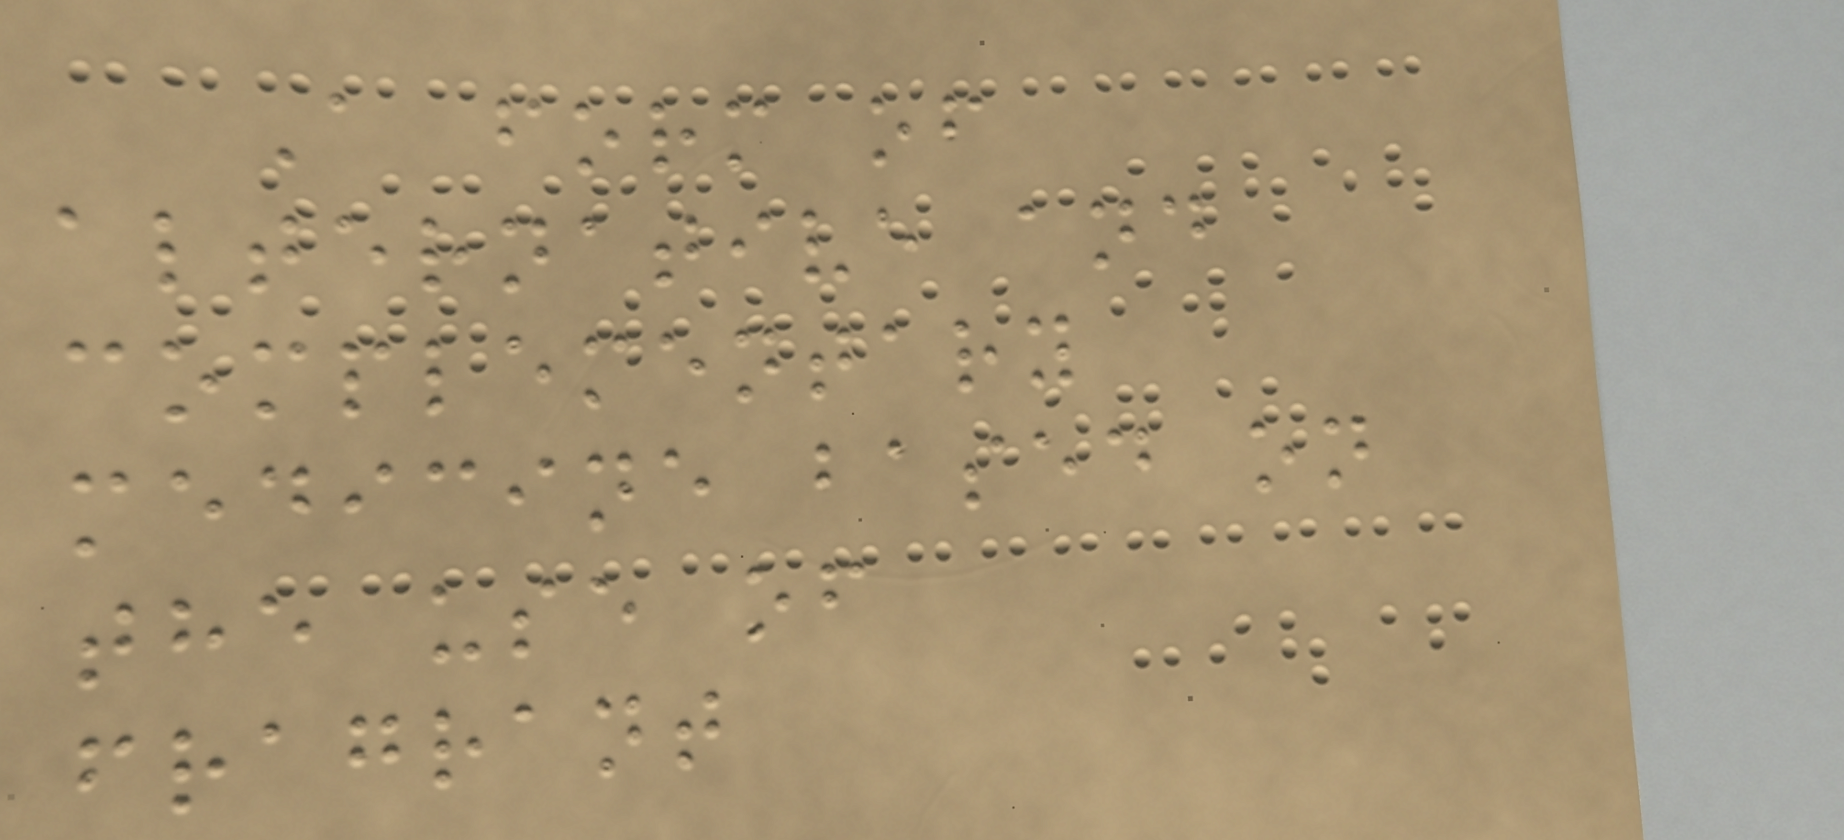A form of
alternative and
complementary
medicine based on
the use of
fragrant
